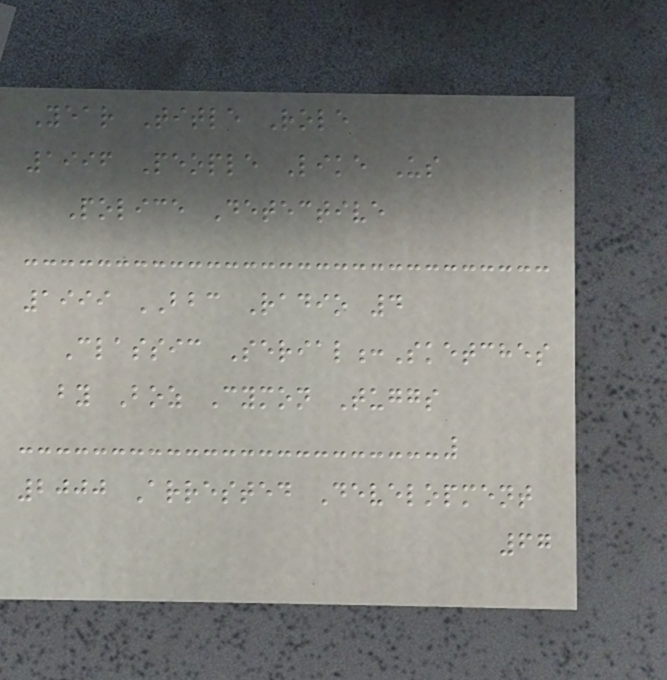Year Title Role
1996 People Like Us
Police Detective
1999 BBC Radio 4
Classic Serial:Sketches
by Boz Cymon Tuggs
2000 Arrested Development
67
